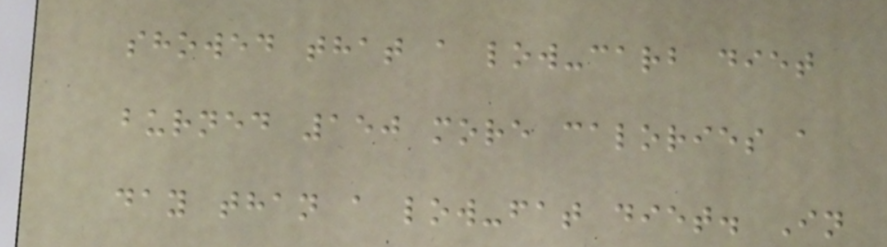showed that a low-carb diet
burned 150 more calories a
day than a low-fat diet. In
